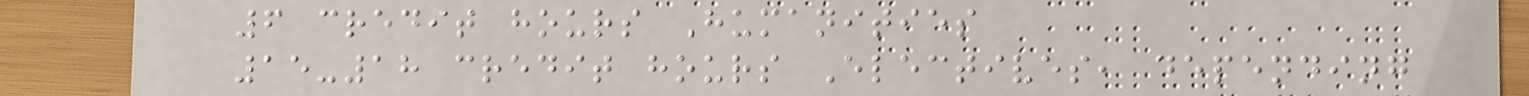6 credit hours Humanities
15-18 credit hours Electives, depending
